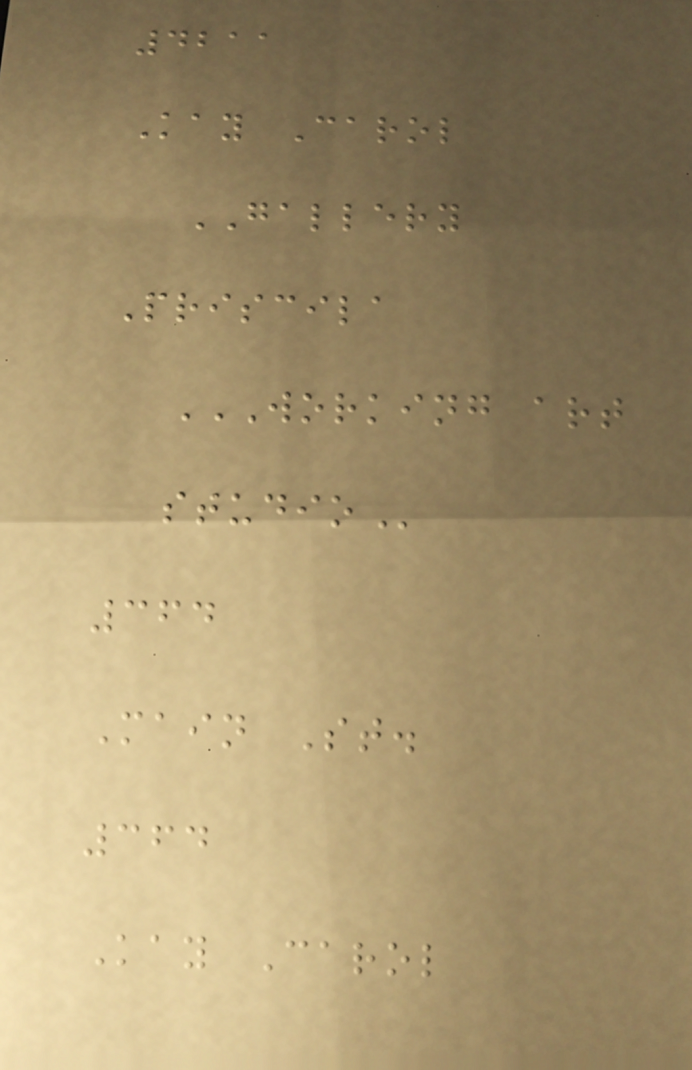4211
Kay Carol
GALLERY
Priscila
WORKING ART
STUDIO
364
Main St.
364
Kay Carol
